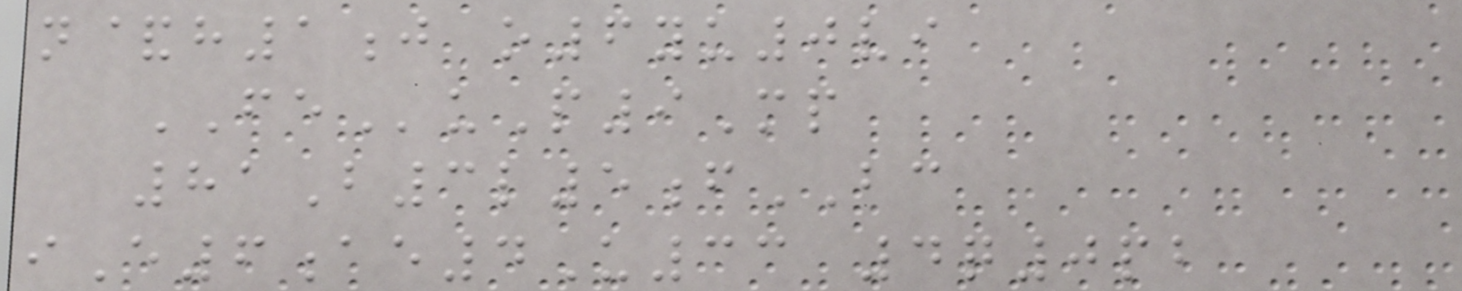n&h1j o6yu0vi
FEuP9Mp
81B3l5fBC
iE6ae4U33 4q0pb
